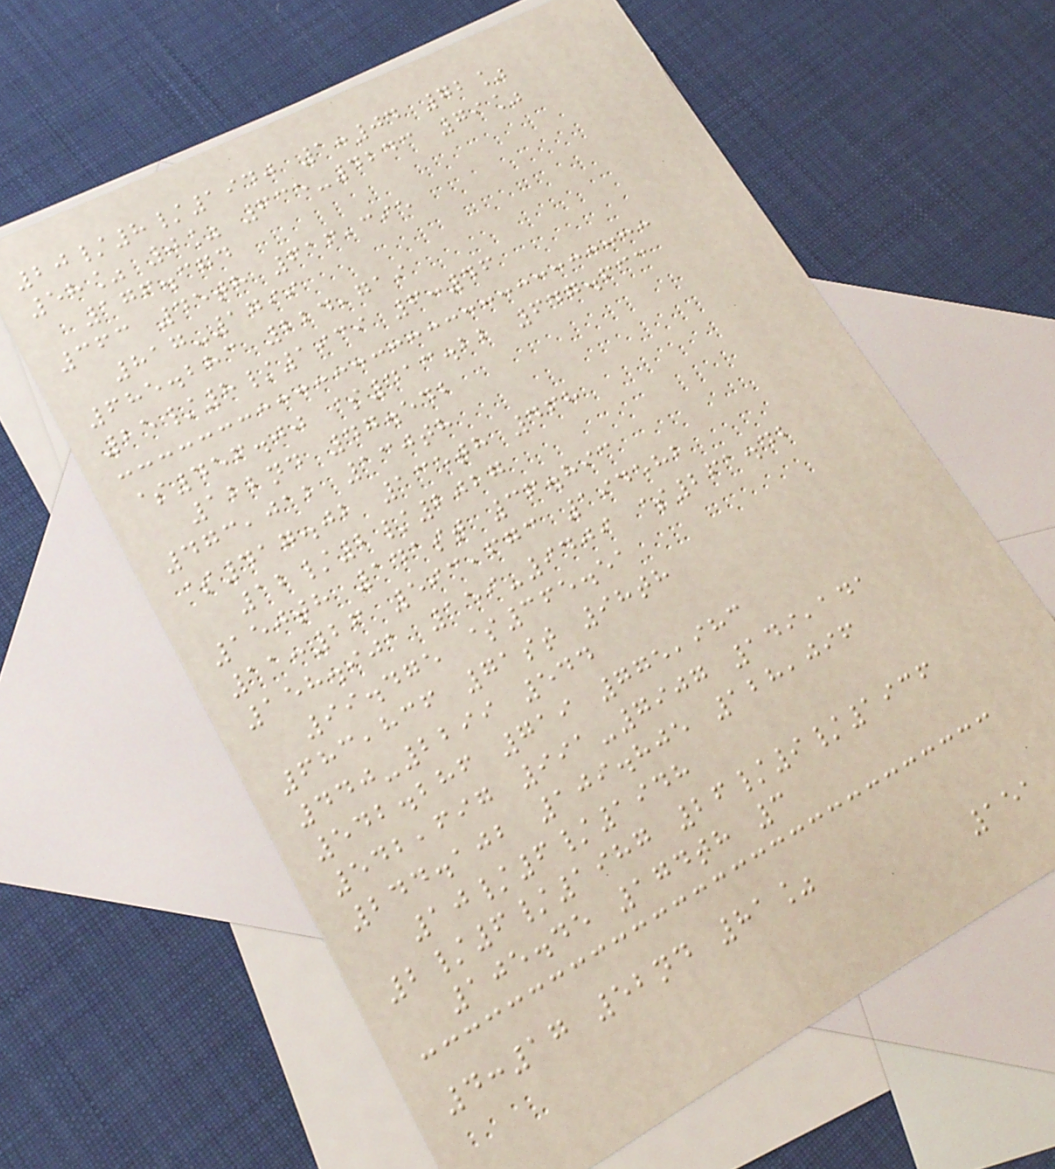20/8/1940 1:04 72%
58% 0% 635-4243 79%
176.374
363 45th 616,395
817-1799
685.283 224,719
25/8/1939 6:46
$456.00 $413.22 647.633
122nd 47.542
473,012 130th
$417.02 135th 468
12/2/2027
150th 141st 36.893
11:26 593,673 194582
158.901 159-9409 $261.42
99.475 $365.51
683,836 71st 98th
440-2299 544
542.286 719 775,983
542,697 991-7907 149,141
244.102 109.805 128,096
10/6/1948
2/6/1987 26/9/1936
105.45 174th 3
4:17 52nd 81%
151
